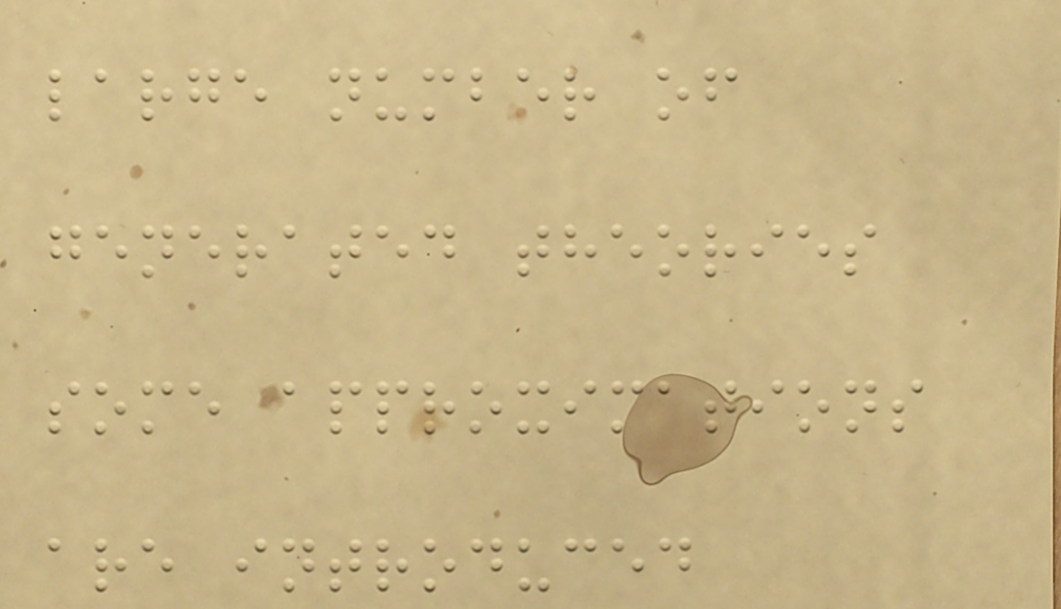large number of
generated theories
some approximations
are introduced
